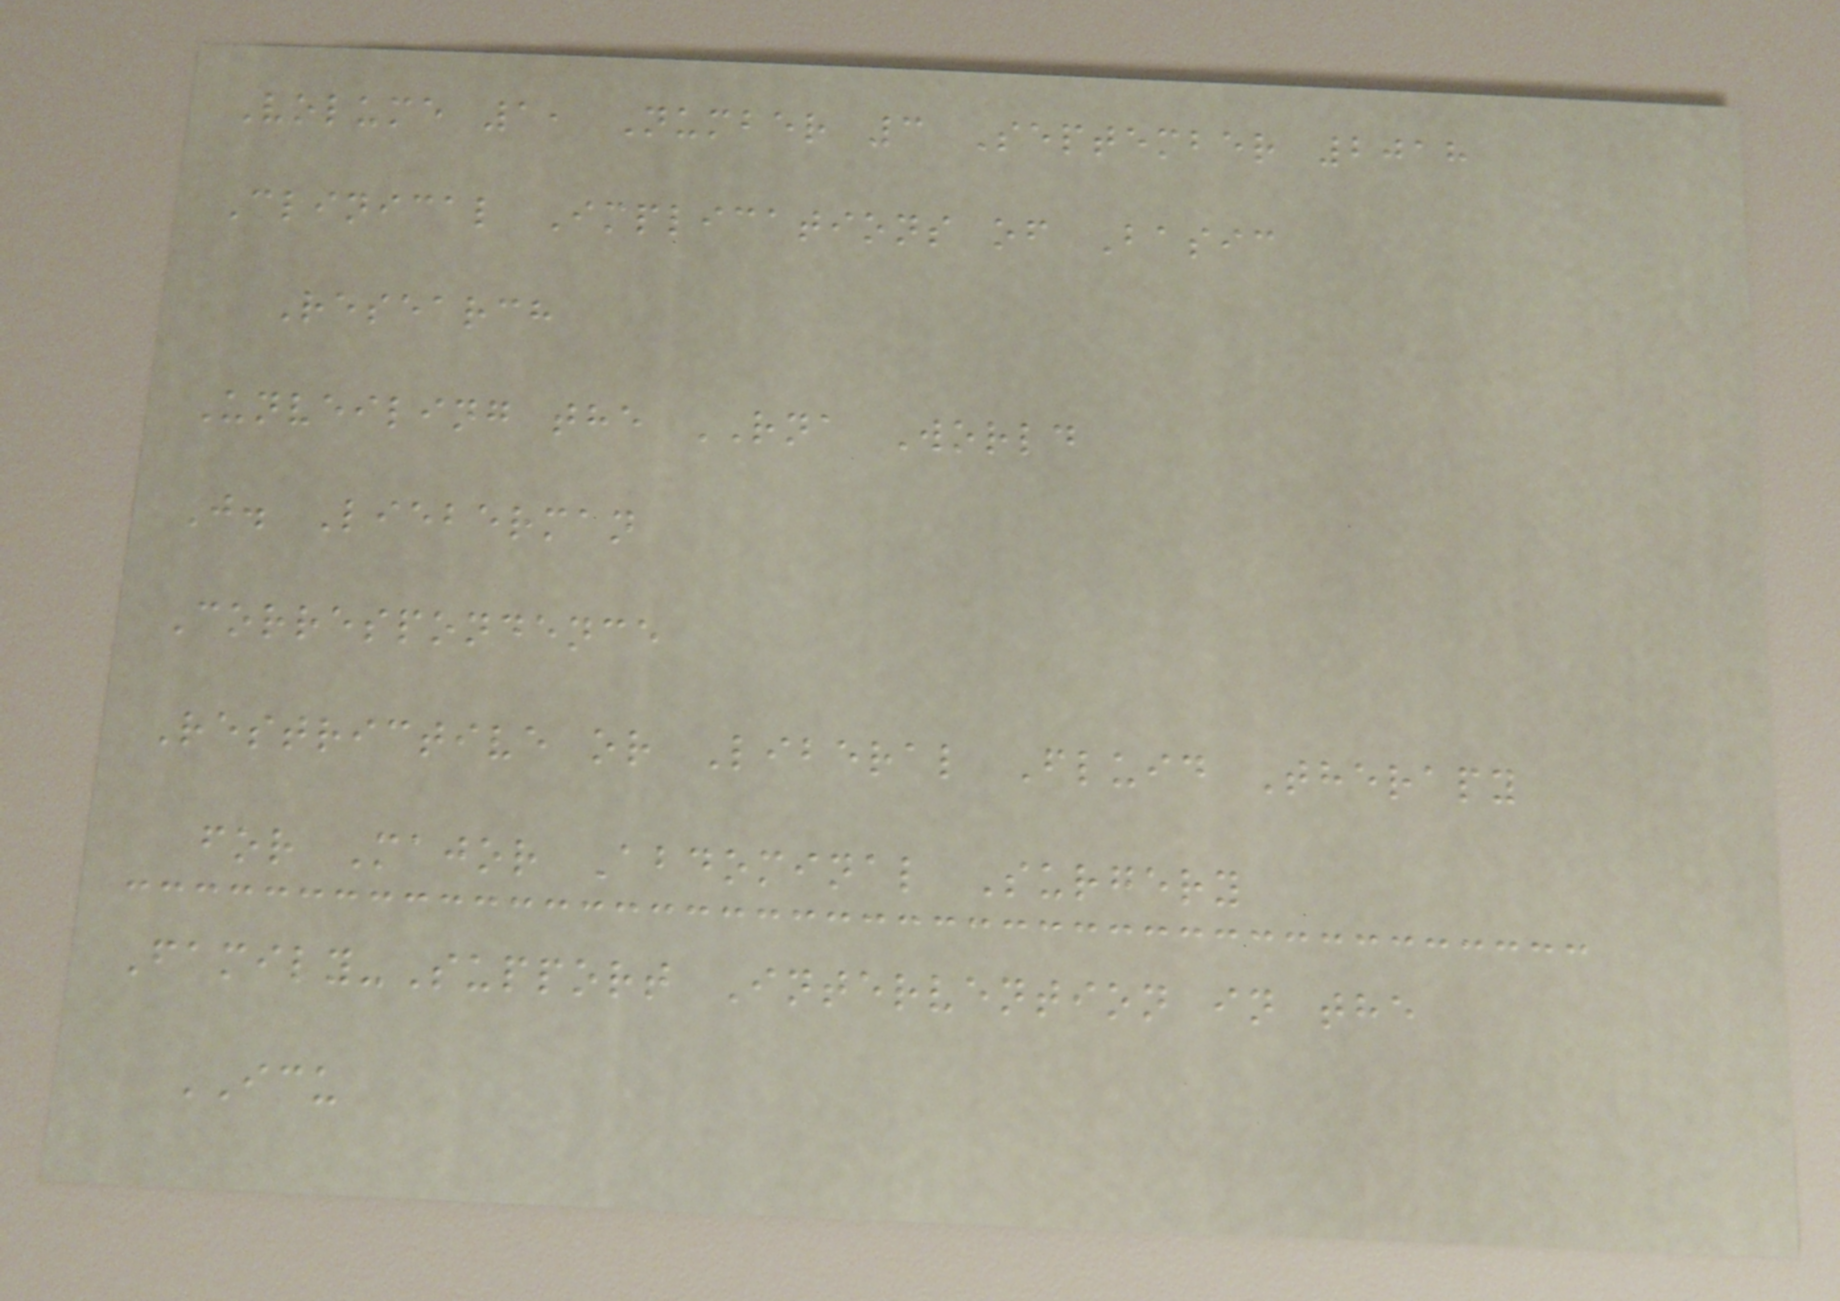Volume 1, Number 3 September 2018
Clinical Implications of Basic
Research
Unveiling the RNA World
J. Lieberman
Correspondence
Restrictive or Liberal Fluid Therapy
for Major Abdominal Surgery
Family-Support Intervention in the
ICU
